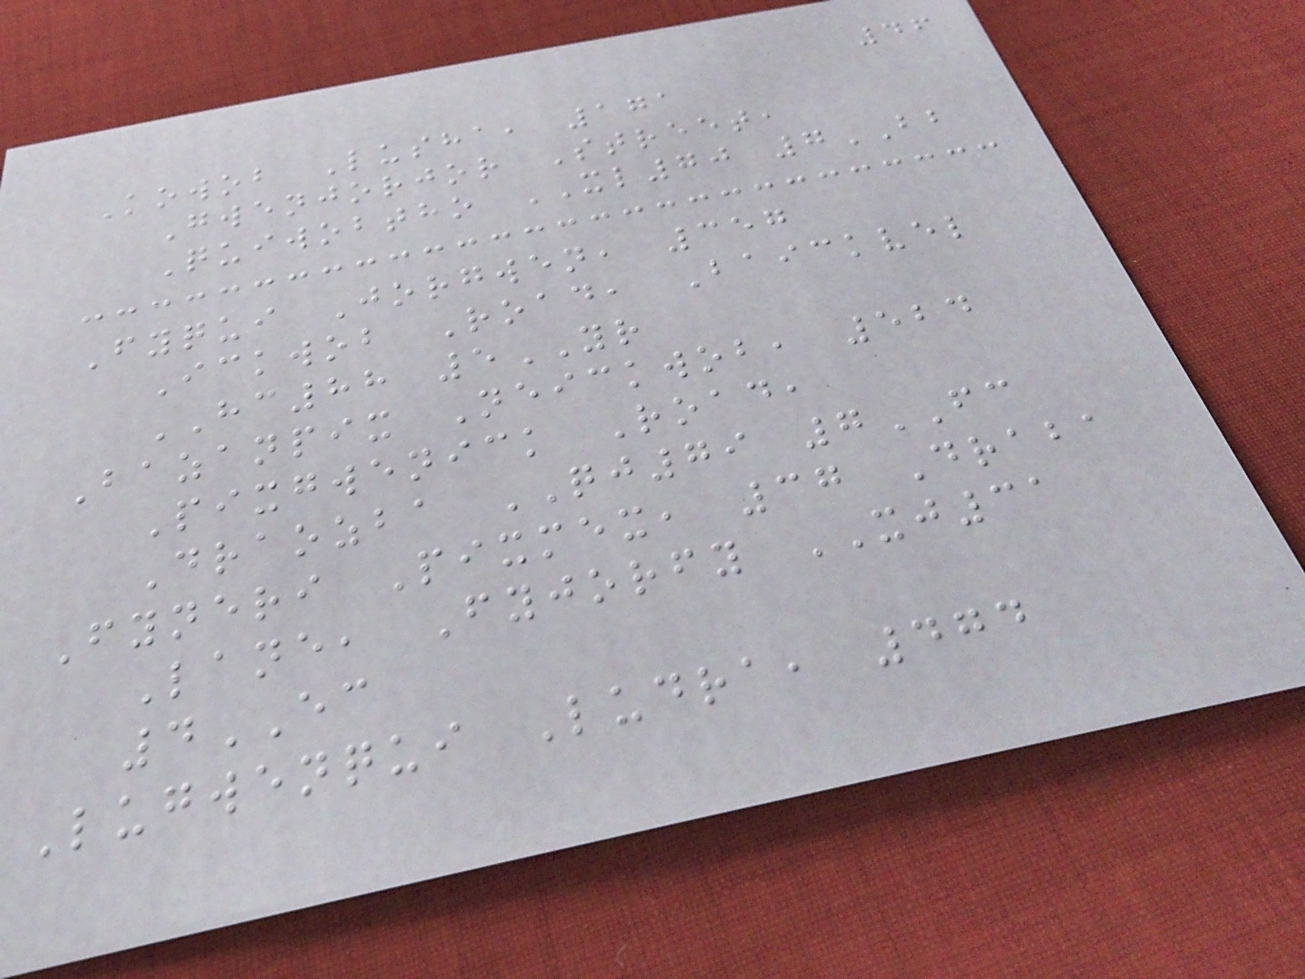46
Kowob Lusha, 171
Gwenjorjor Street,
Quiwobtho XL70 7BB
Fyqui Jorgwen, 357
Ickwob Road, Baickvel
HC88 5YR
Bazanpix Neickwob, 524
Pixgwenick Road,
Draozba QJ79 7FC
Fyneri Pixmex, 37 Draba
Lane, Fyjorfy XJ31
4EC
Lugwenqui Ludra, 474
